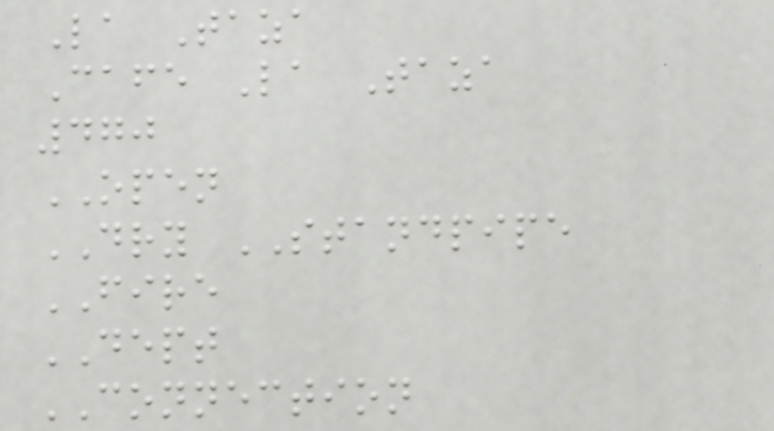La Taza
Cafe La Taza
470
OPEN
DRY STANDPIPE
FIRE
DEPT
CONNECTION
